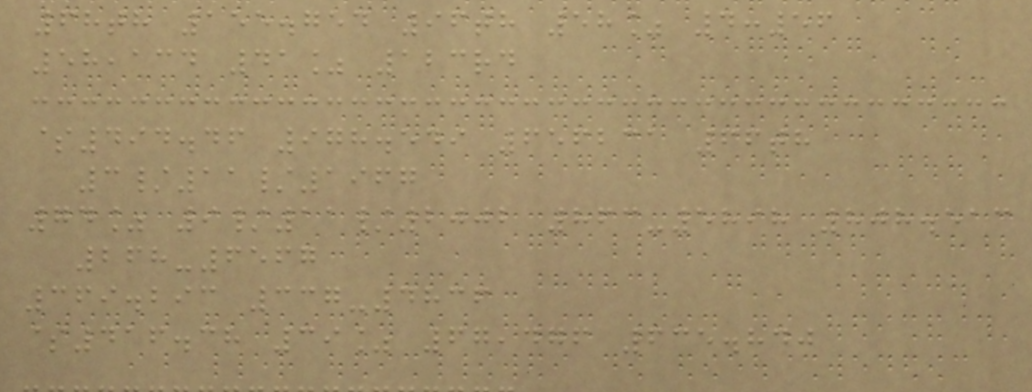68th 155.754 96th 58% 4:56
58,134 41% 123rd
$494.46 978.549 656231 66th
3/11/1967
74% 9/11/2002 863-5898 808.513
268-6567
369.293 337-4836
$416.38 39% 67,476 635.840
